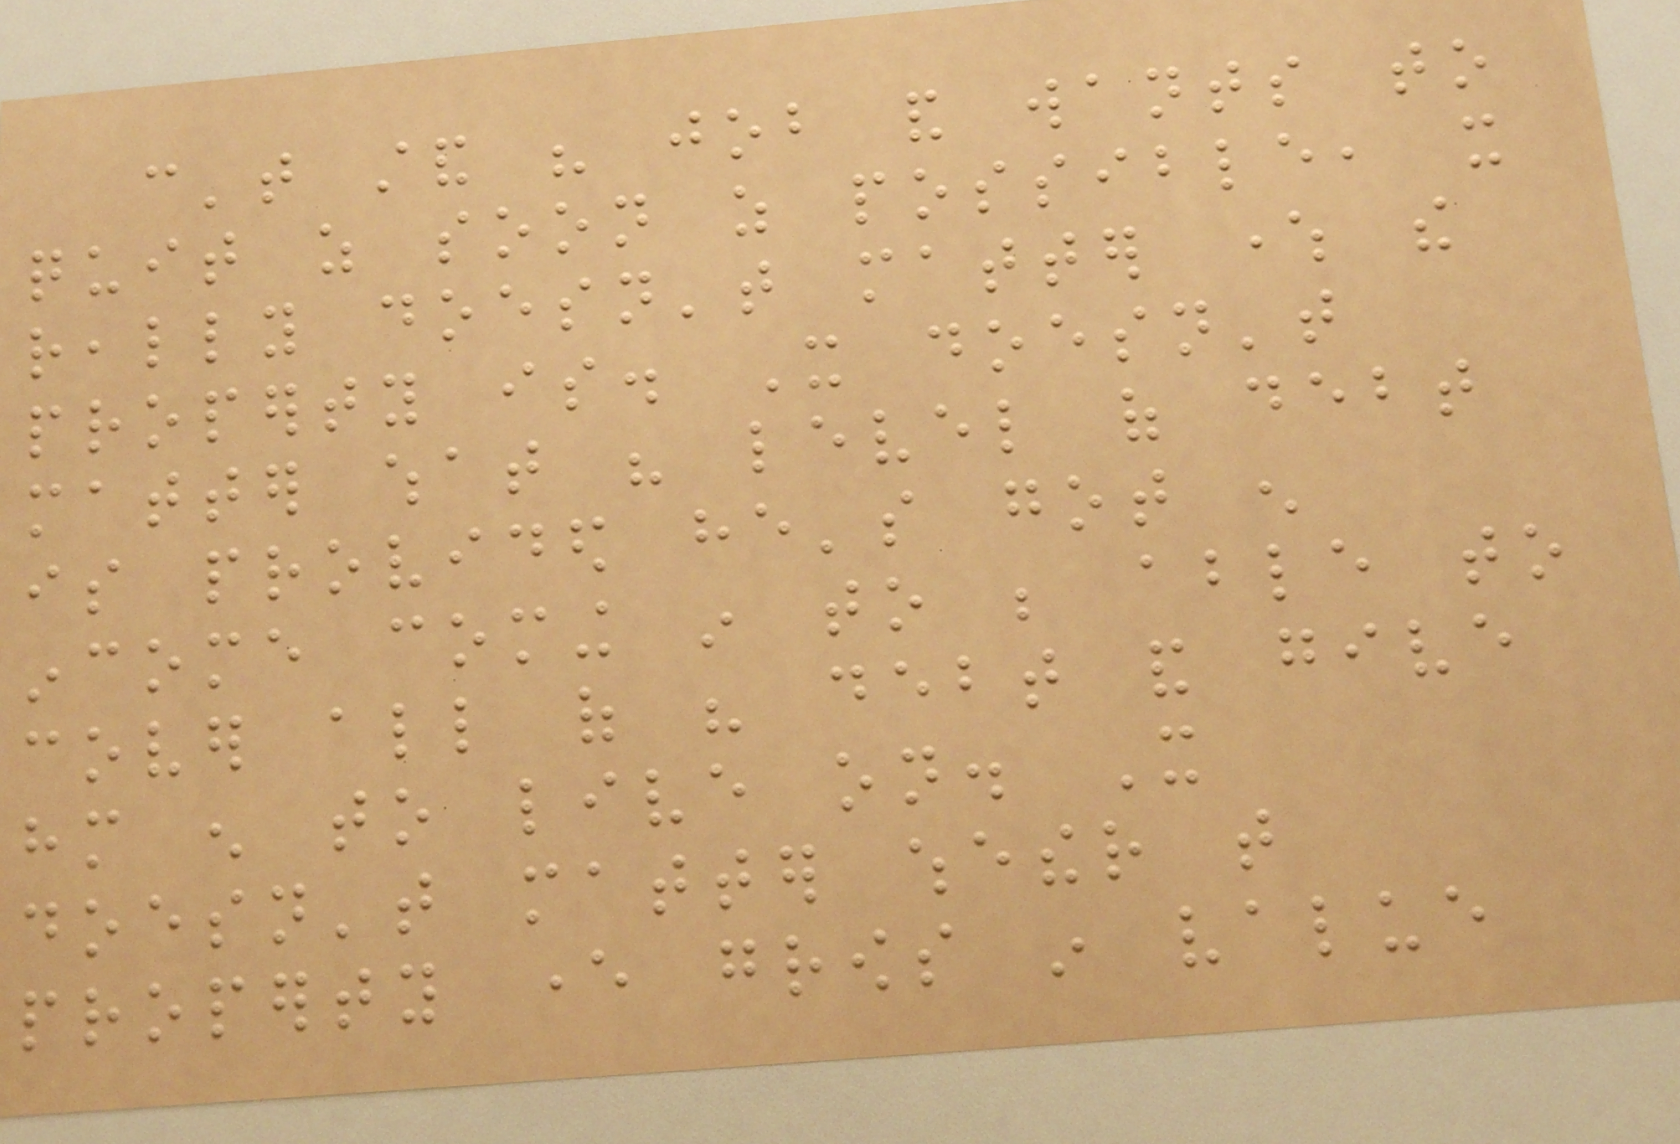can't stand his job and wants to
quit as soon as possible, it
really doesn't matter where the
property is. It doesn't
matter what his level of debt
is provided he's got enough
income coming in to be able to
cover all of his debt and give
him enough to live on. It
doesn't matter whether that
property ever grows in value
